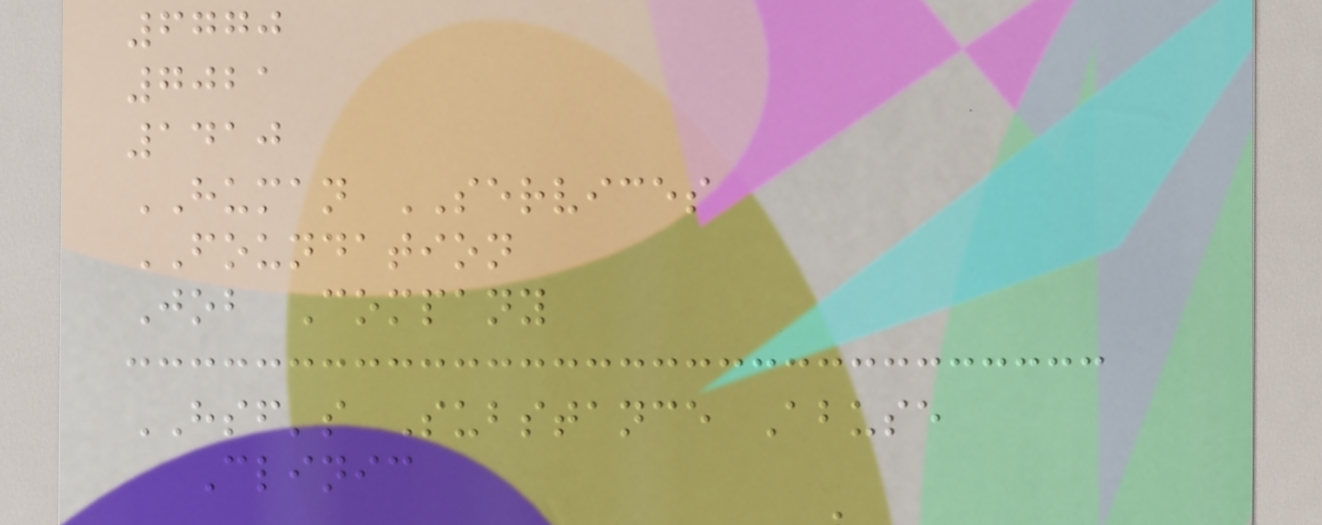6770
7021
1410
HUMAN SERVICES
FOUNDATION
Job Company
HSF's Substance Abuse
Clinic
